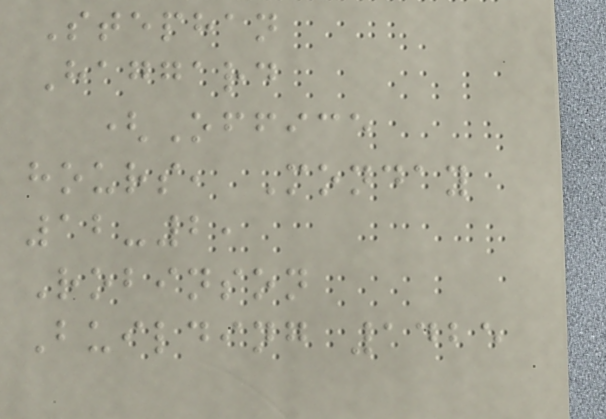Stephan
Haggard
(Office
hours, Monday
12-2,
Robinson
Building 1425
